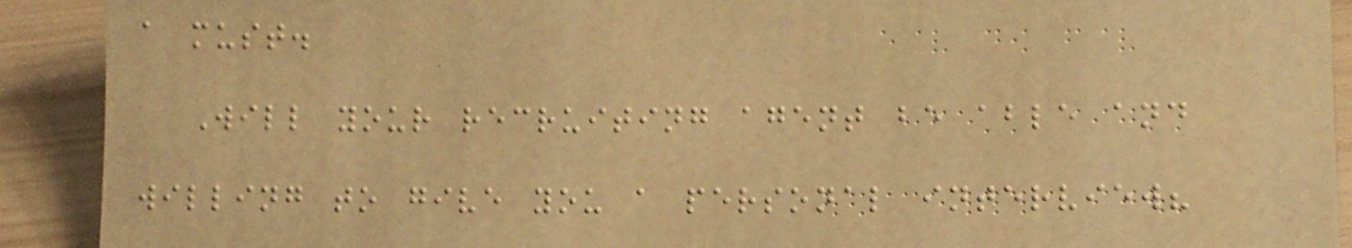a must.
Will your recruiting agent be able and
willing to give you a personal interview?
